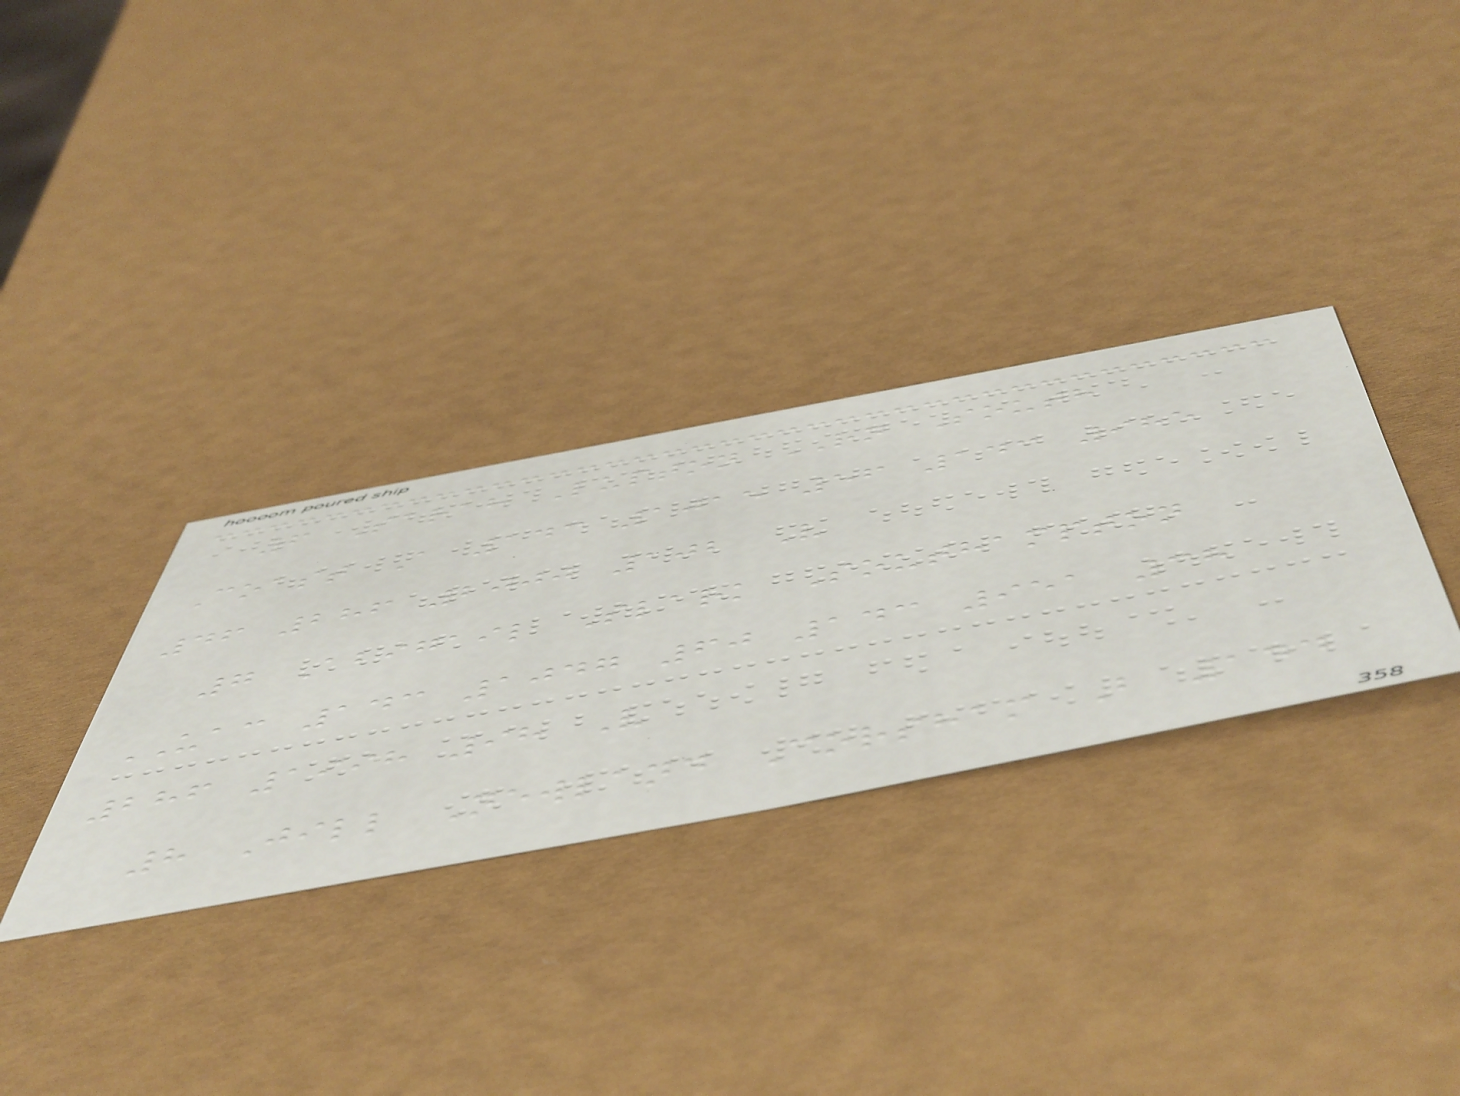6 Sarah Lupton RN South
Coast A 143 1015 56 143 985
46 286 2000 102 V
7 Abigail Slark Southampton
UAC 143 1047 60 143 951 38
286 1998 98 V
8 Jill Newland Corsham B 144
